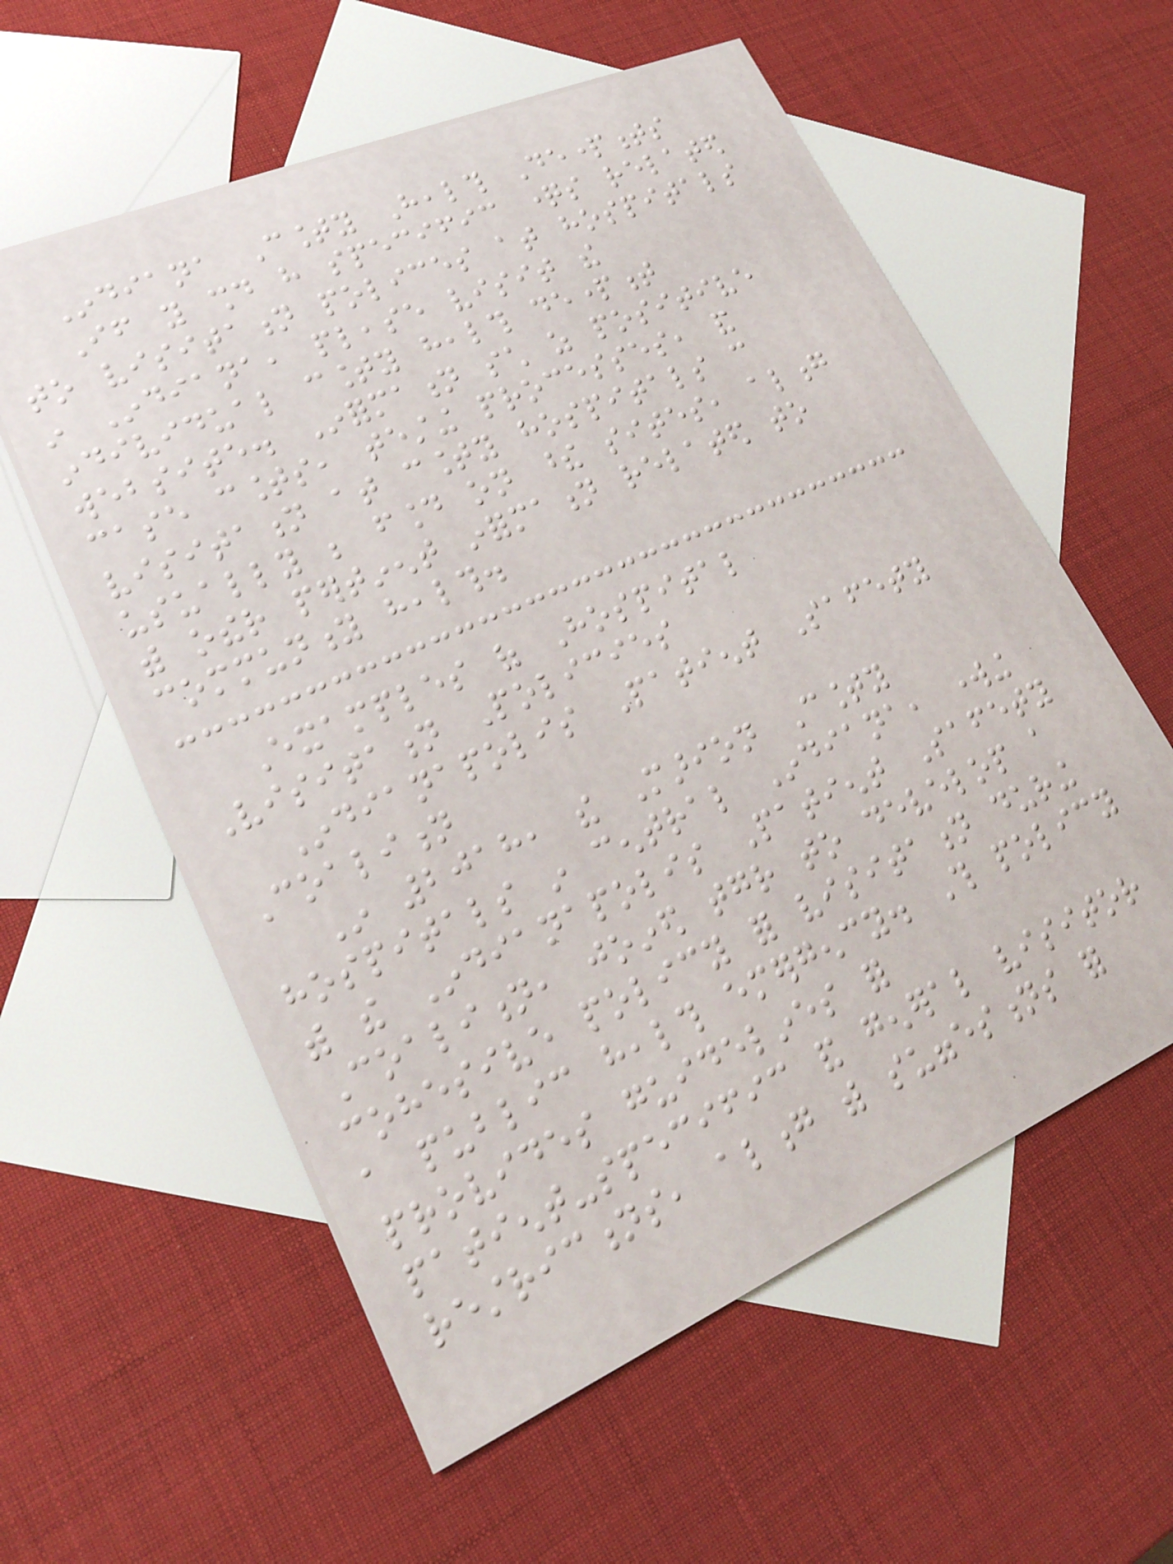Indiana County Health Departments
If you should have specific questions related
to visitation polices at hospitals
in Indiana, please visit the
individual county health department
website. Information such as positive
case counts, testing processes, and
visitation at county hospitals can
usually be found on these sites, along
with other pertinent information related to
community health.
Examples of Hospital
Visitation Policies
Indianapolis Patient Safety
Coalition
In 2018, the Marion County
hospitals in central Indiana, working
with the Indianapolis Patient Safety
Coalition, joined together to develop a
cohesive policy for visitation during
a public health emergency. This policy
provides guidelines for
patient-specific and general visitor
restrictions, along with suggestions for
